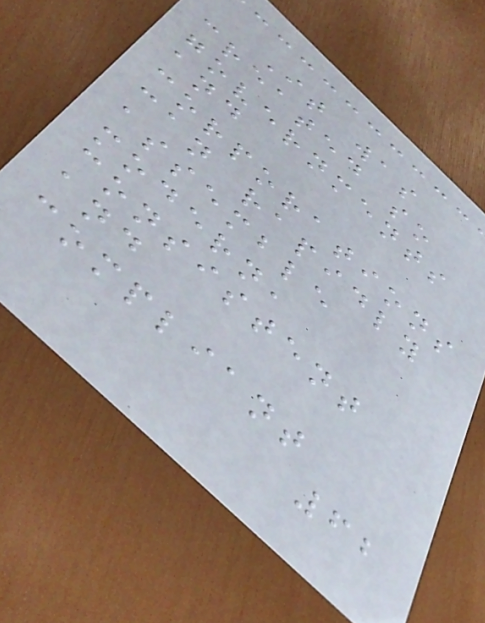It was
created so
governments
and
corporations
can rapidly
assemble
modern,
consistent
and
compliant
62
